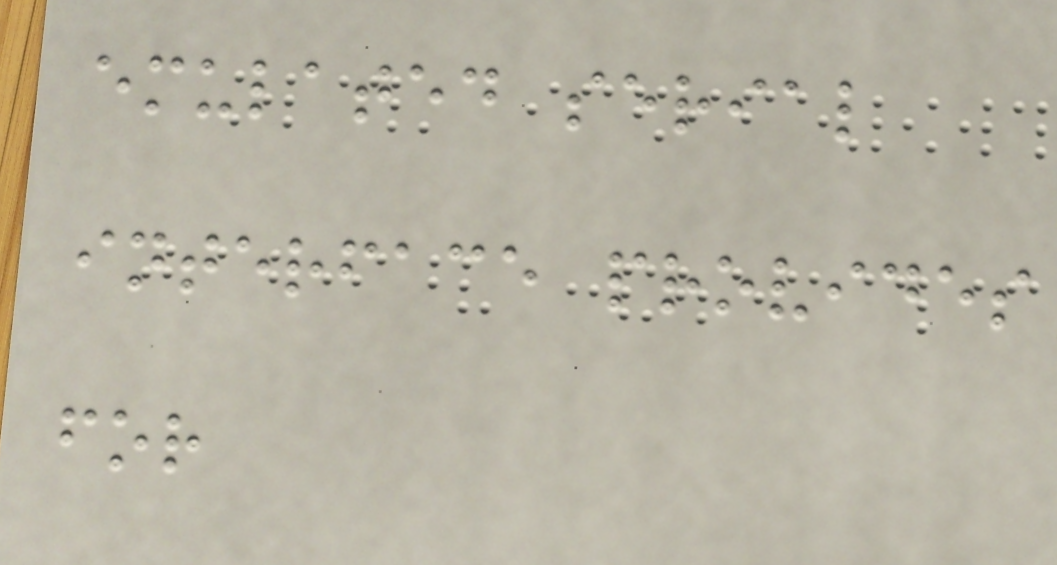emulated serial
interface provides
for
